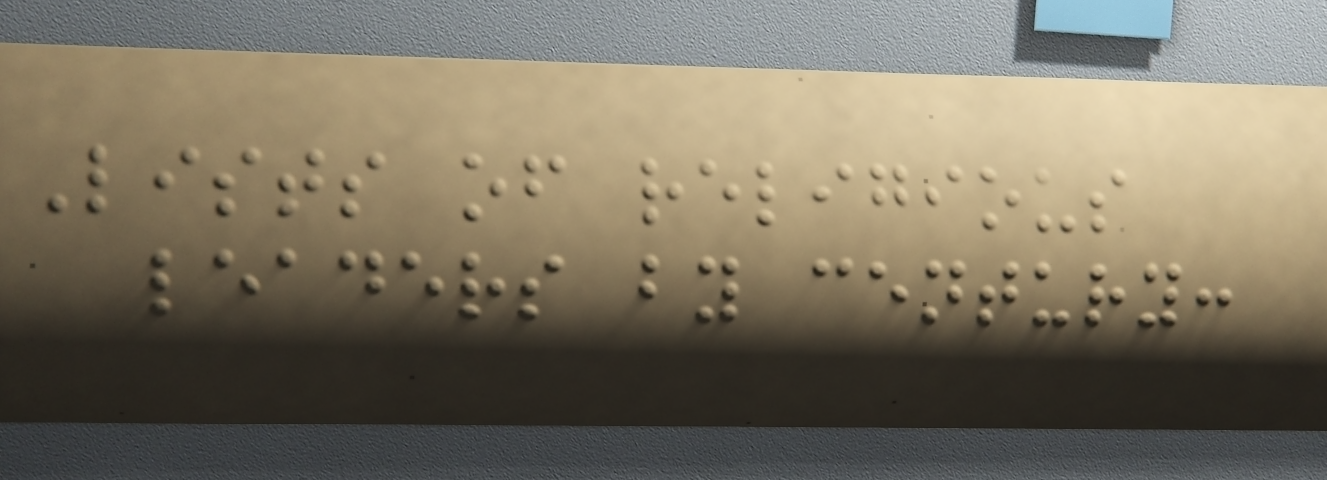Lists of religious
leaders by century:
